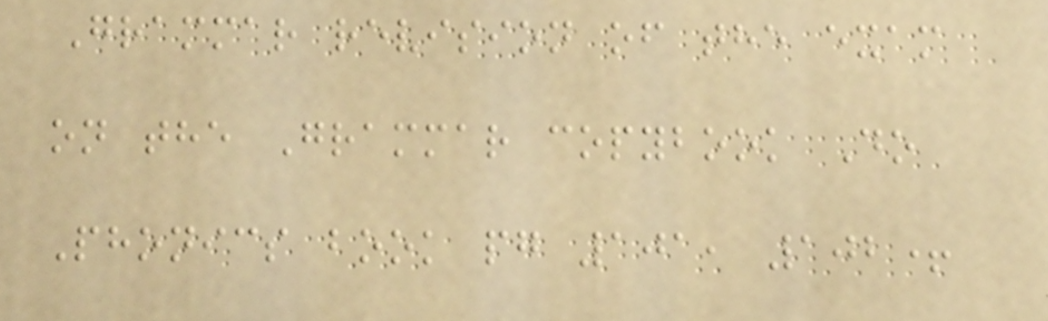Grammar revision of the exam
on the Grammar copybook Do
Phonics book pg 101, 102+
